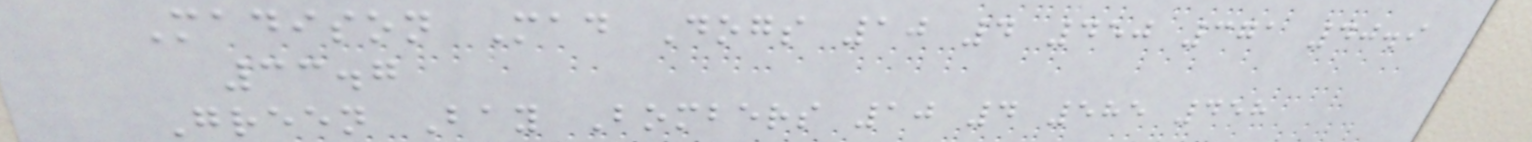Madison Mad Dogs 10 4 450 371 40.9
33.7
Green Bay Bombers 10 4 585 458
